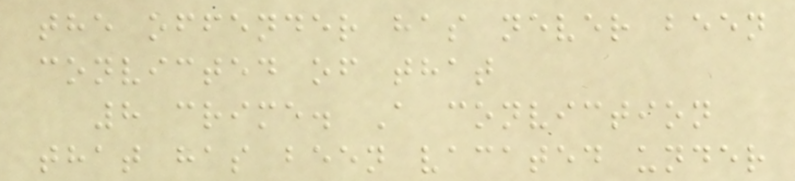the offender has never been
convicted of that
8 crime. A conviction
that has been vacated under
